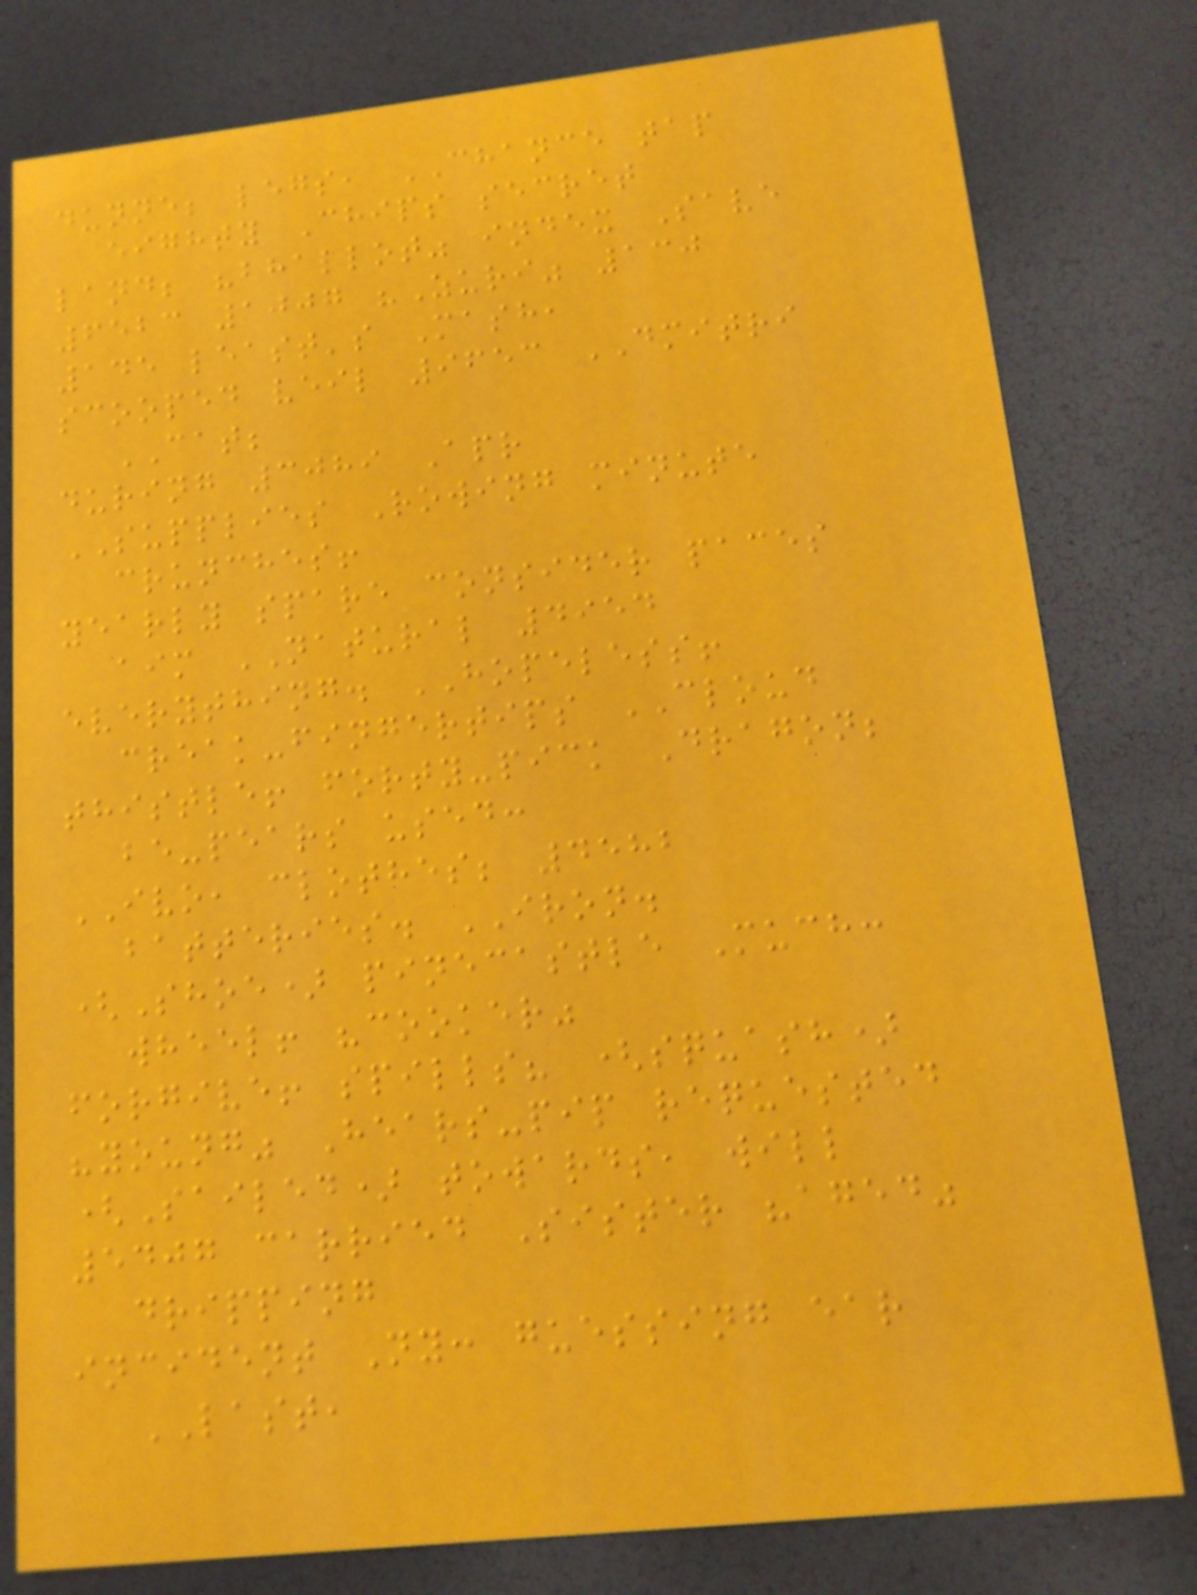dunne; legs, CHANCE tap
eighty Chips secret
land; "bhallot" index Save
6523 1007 "Zuri" 130
145 least's Mash,
scooped veil 9653 DMITRI
CAT;
during 3089 Apr
SUPPLIES Rowing minute
crunches!
yearly spare consider paces
aim NATURAL 4954
everything. HOPELESS!
creak-fingertips CLOUD
thistle! forty-pick Dragon;
be-pears used:
IVO, clothes; 4582
batteries. IRON.
(Shoe) pinecastle Much:
wheel! "cooker"
forgive! spills? (squash)
"young" Hears-pip requested
(Sailed) towards, will
5407 carried Sister "aged"
dripping
incident Ny: guessing ear
LAST,
